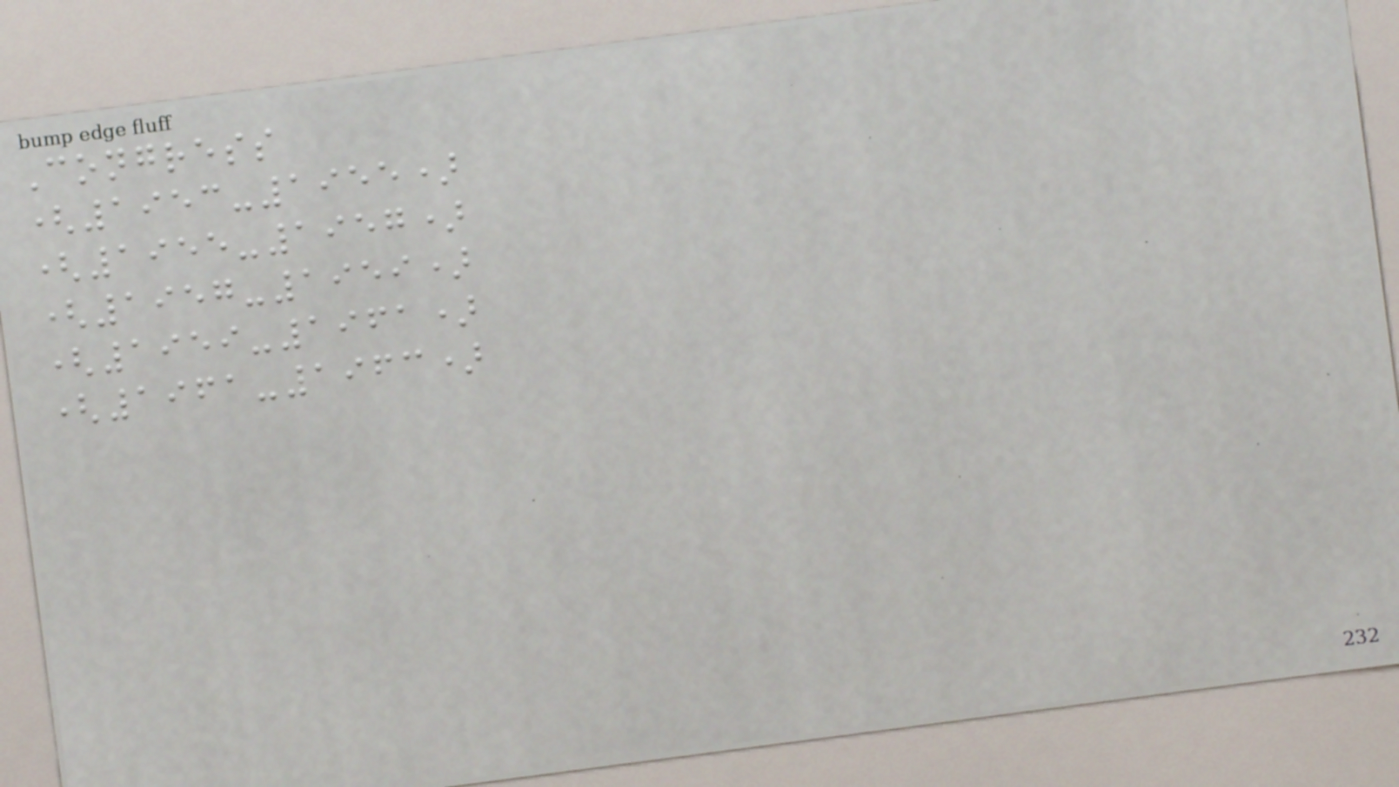Congress
(1953-1955)
(1955-1957)
(1957-1959)
(1959-1961)
(1961-1963)
